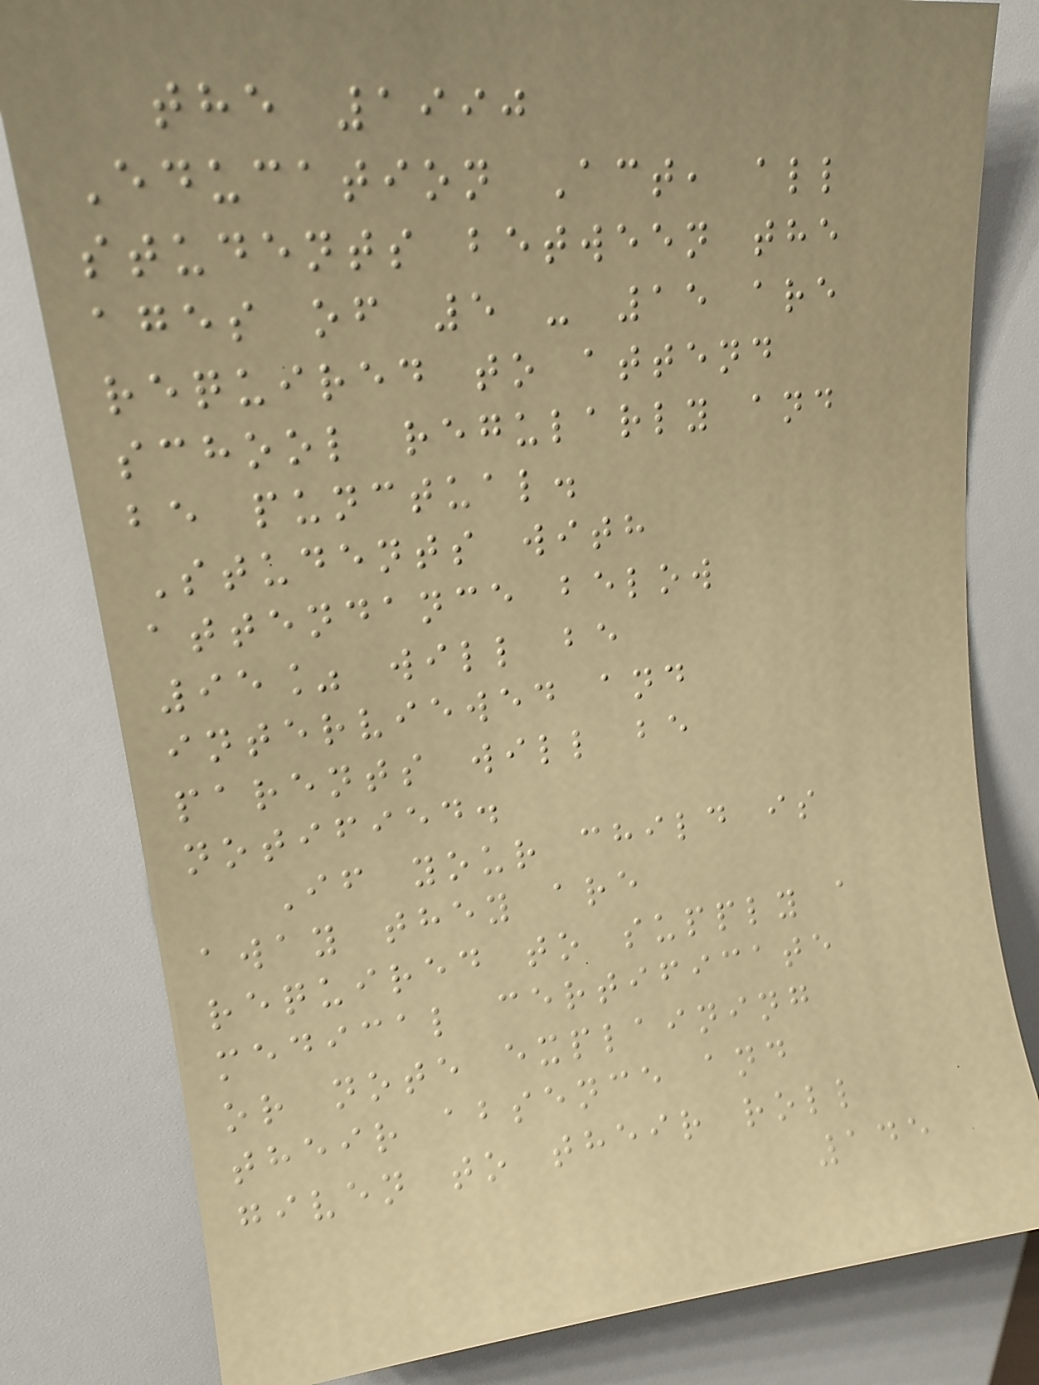the 1990
Education Act, all
students between the
ages of 5 - 15 are
required to attend
school regularly and
be punctual.
Students with
attendance below
95% will be
interviewed and
parents will be
notified.
If your child is
away they are
required to supply a
medical certificate
or note explaining
their absence and
given to their roll
145
